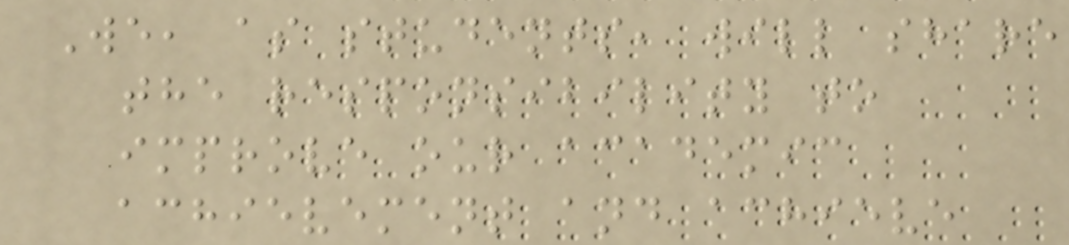We, as students, will share
the responsibility to
improve our academic
achievement and achieve
